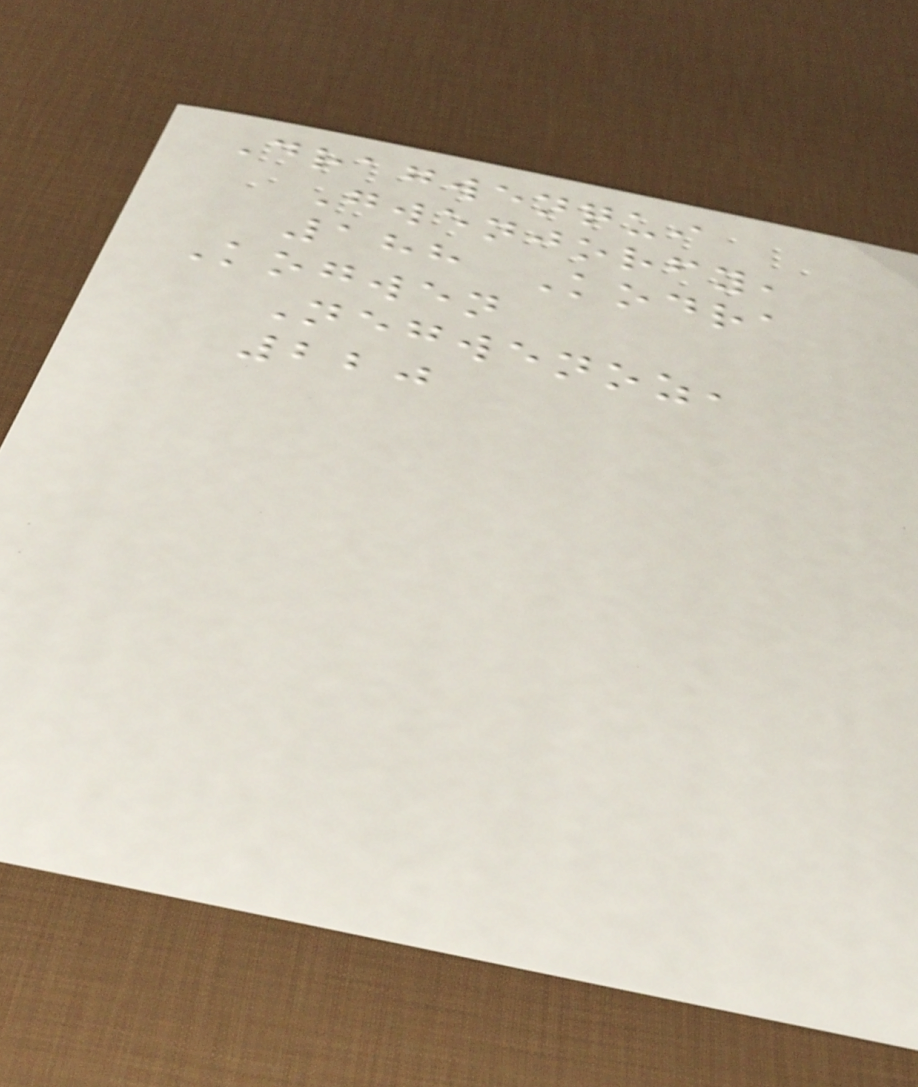Dragwenqui
Gwenjorfy,
188 Kodra
Kogwen
Negwenoz,
220
